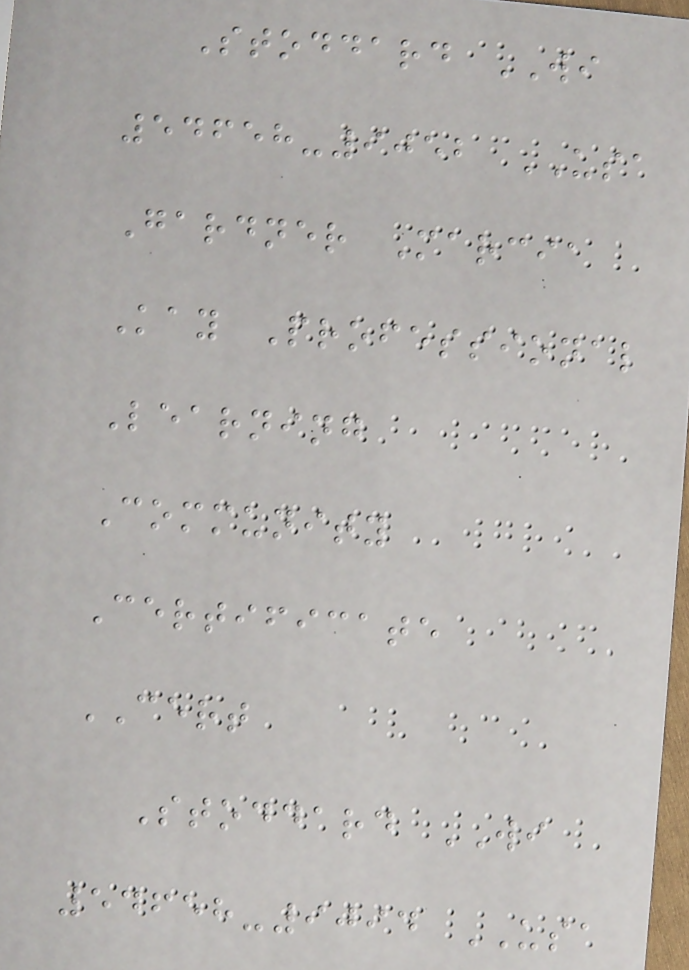Stoddard WI
54658-9052 USA
Gardner Marcia
Kay Professional
Learning
Community
Certificate
CERT
Stoddard WI
54658-9094 USA
